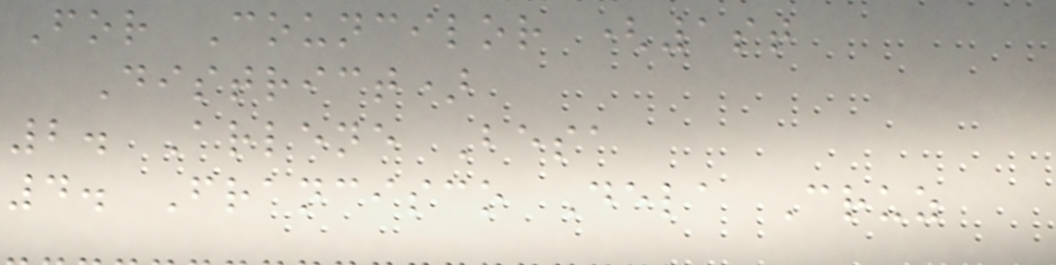For Councilor (1st
District)
2. Arlene Besa
4. Francisco Dela Cruz
